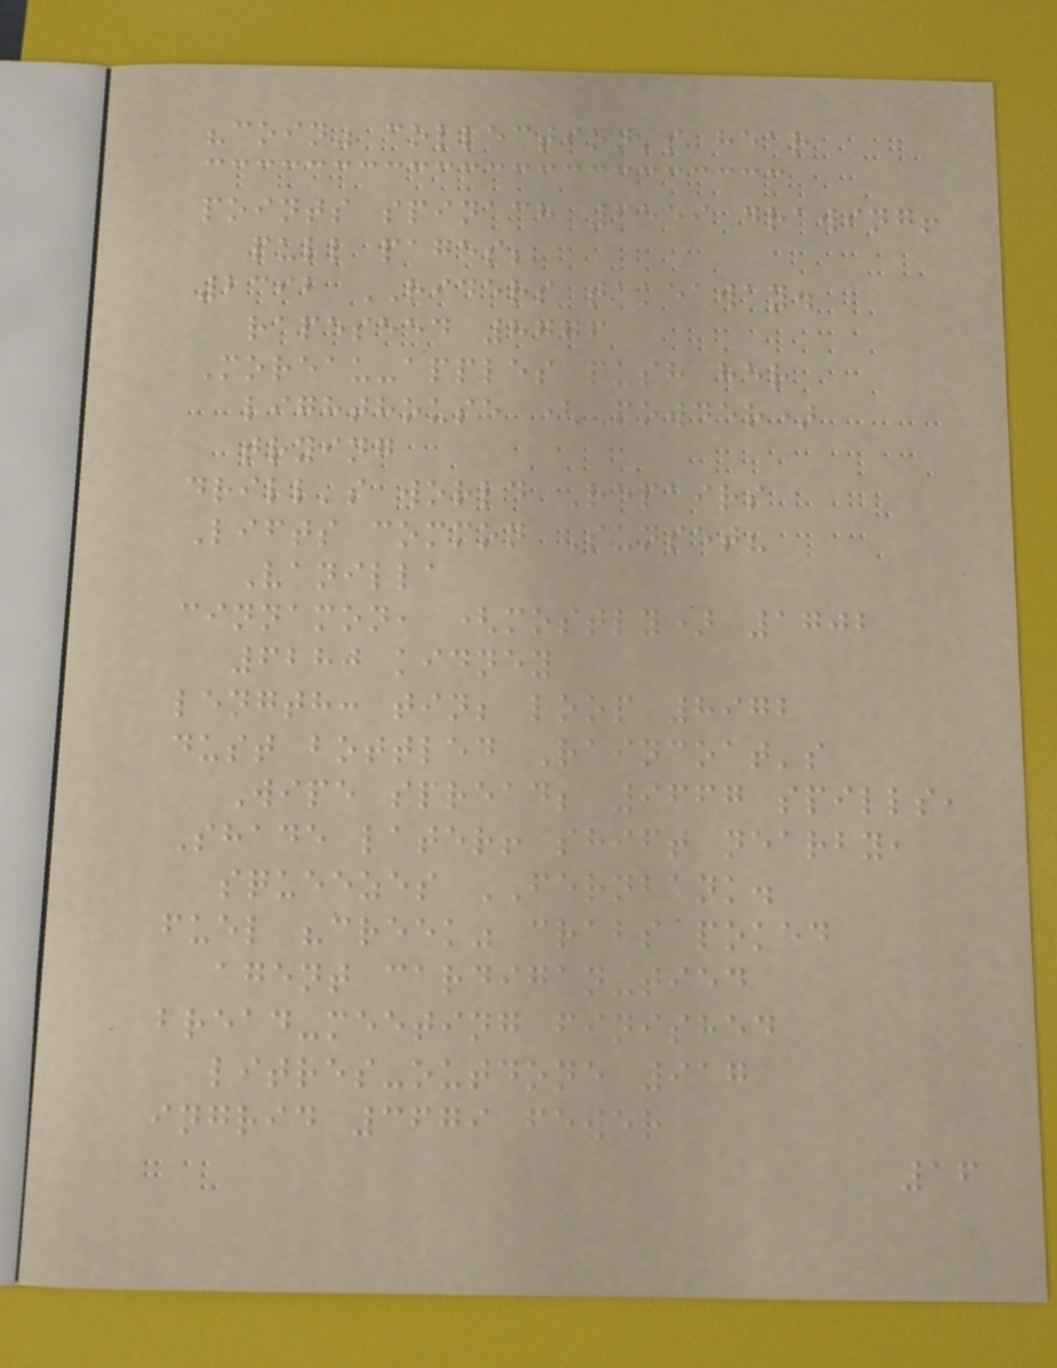"coin" collection's hear
points spinach 6559 drawing!
pull pages;
2392 RIDERS takeaway.
rapeseed 8776
Moreau-apples push her
lighthouse (Powder)
trying
drill's world Repairs
Lifts common Sunset?
Vanilla
cinnamon, (mostly) 1702
6280 kidney
length: tin; loop 8972
dust bottled Raincoat's
Wipe spread; 9667 spills,
Shade later! shift nearby,
squeezes FERNBANK.
fuel "creek" crabs poked
agent cardigan-tied
bread-meeting finished
litres-outdone 917
ingrid 3679 fewer
16
